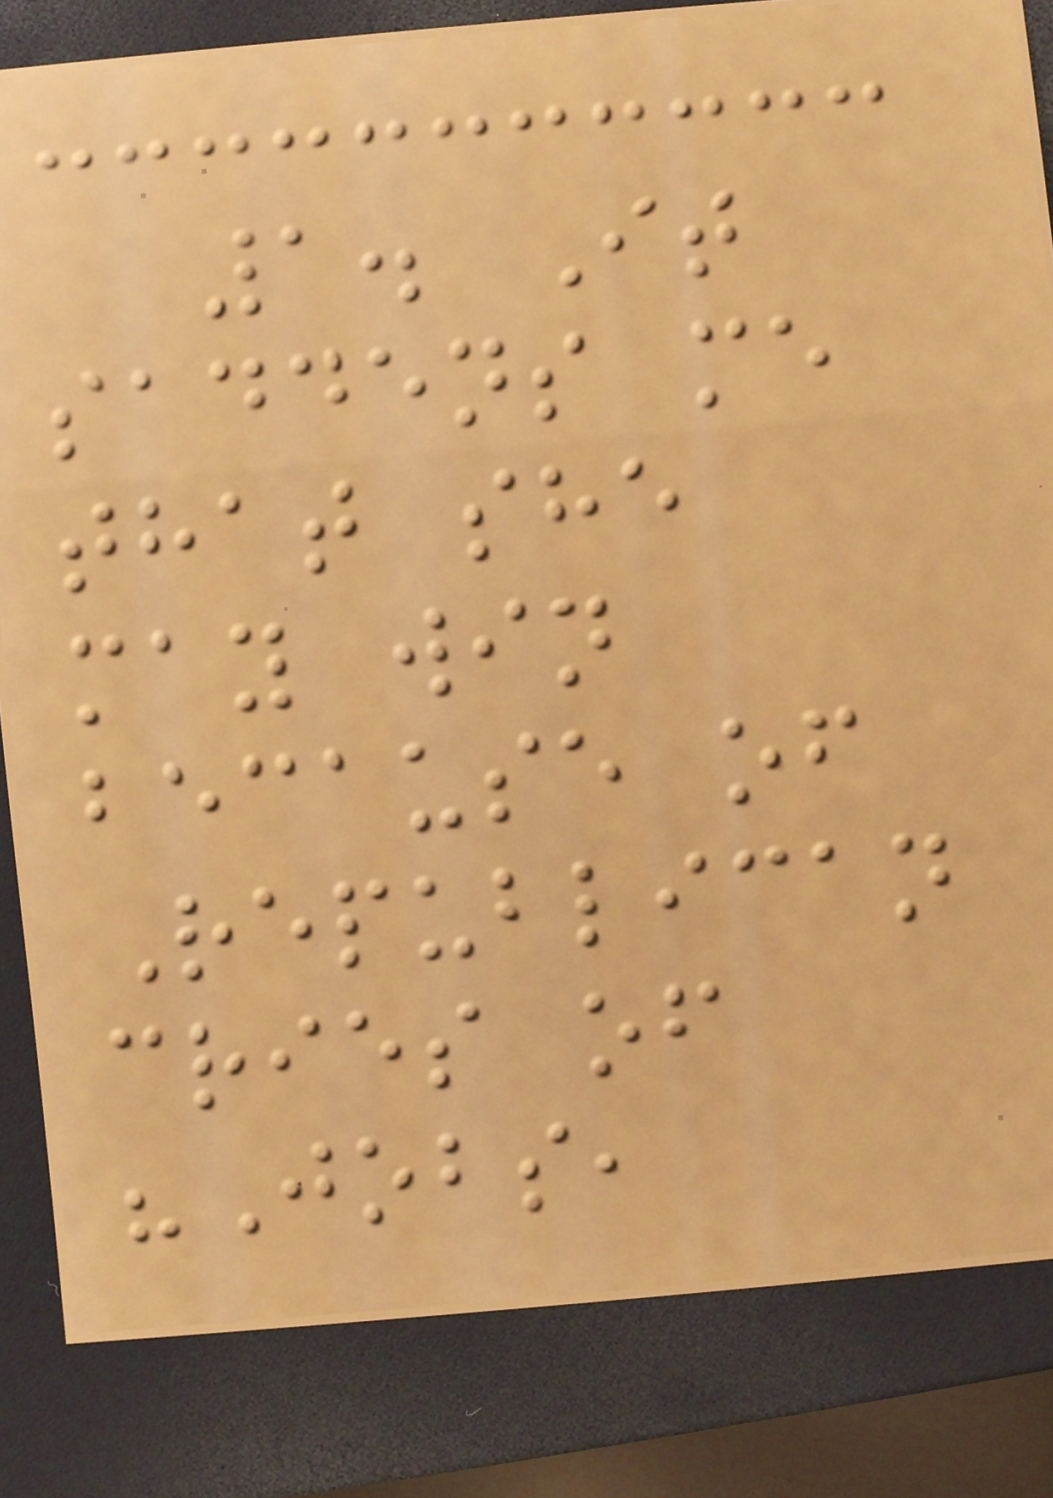1. It
saddens me
that she
may win
because of
Republican
cries of
"Jobs,
